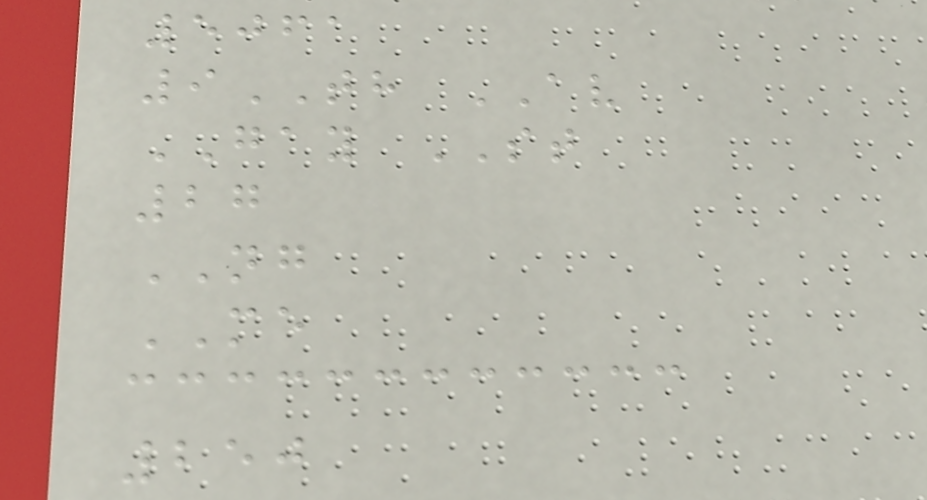5061
9TH AV
GAY ST
27
NG
ME
250
